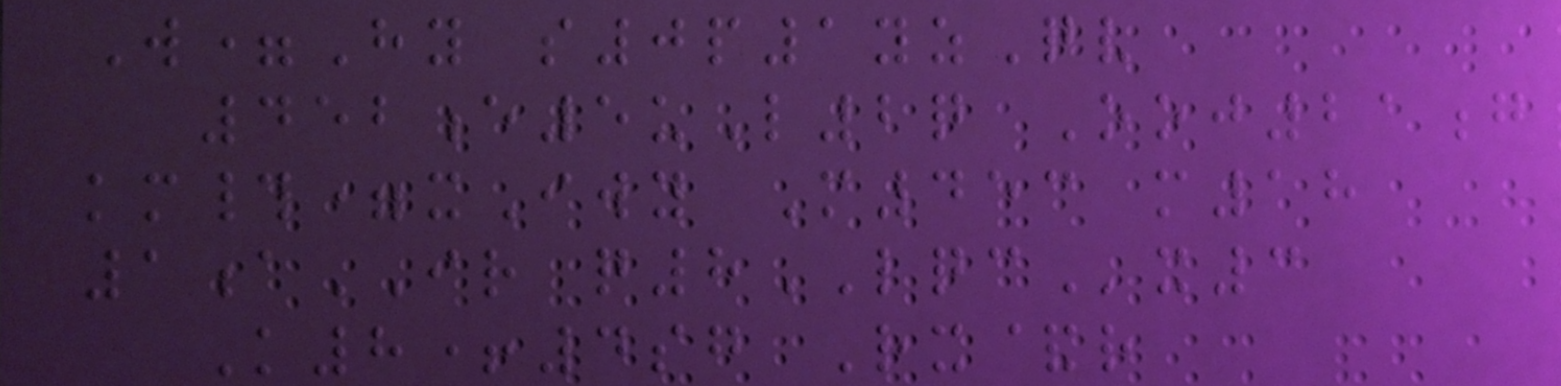W=Hy s0p1yzQv
452e5uL2q Ooj21g
km#=xIwy M453 m18
1aIR q8LQCx3
K8+4sg Rx&r
